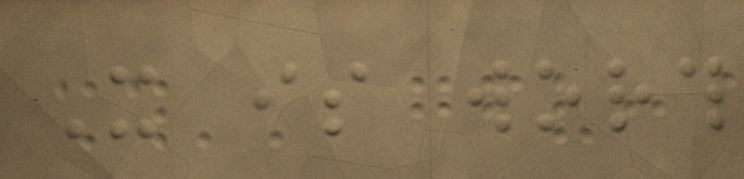It is worth
